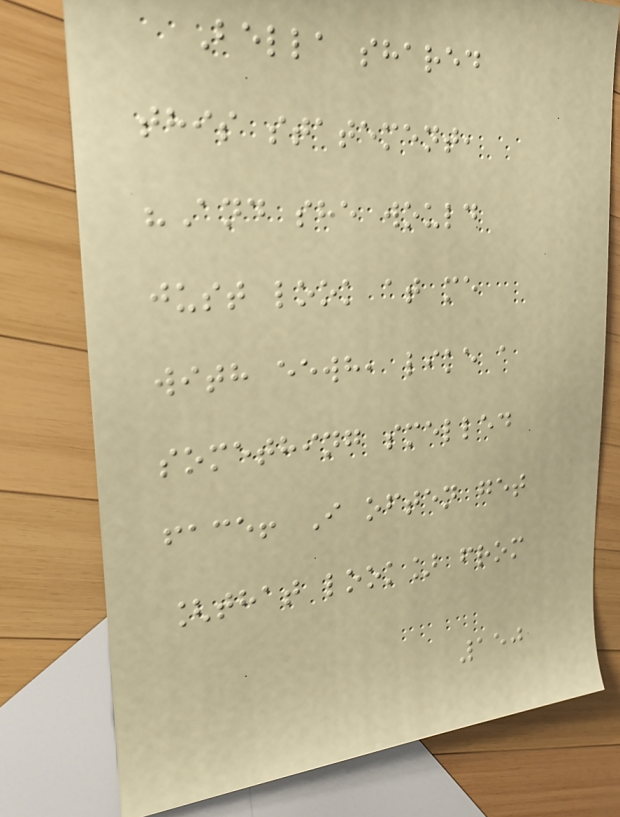Bella shared
this statement,
"And she would
just look at me
with eewh, like a
something smelled
face! I often get
[that look] from
150
